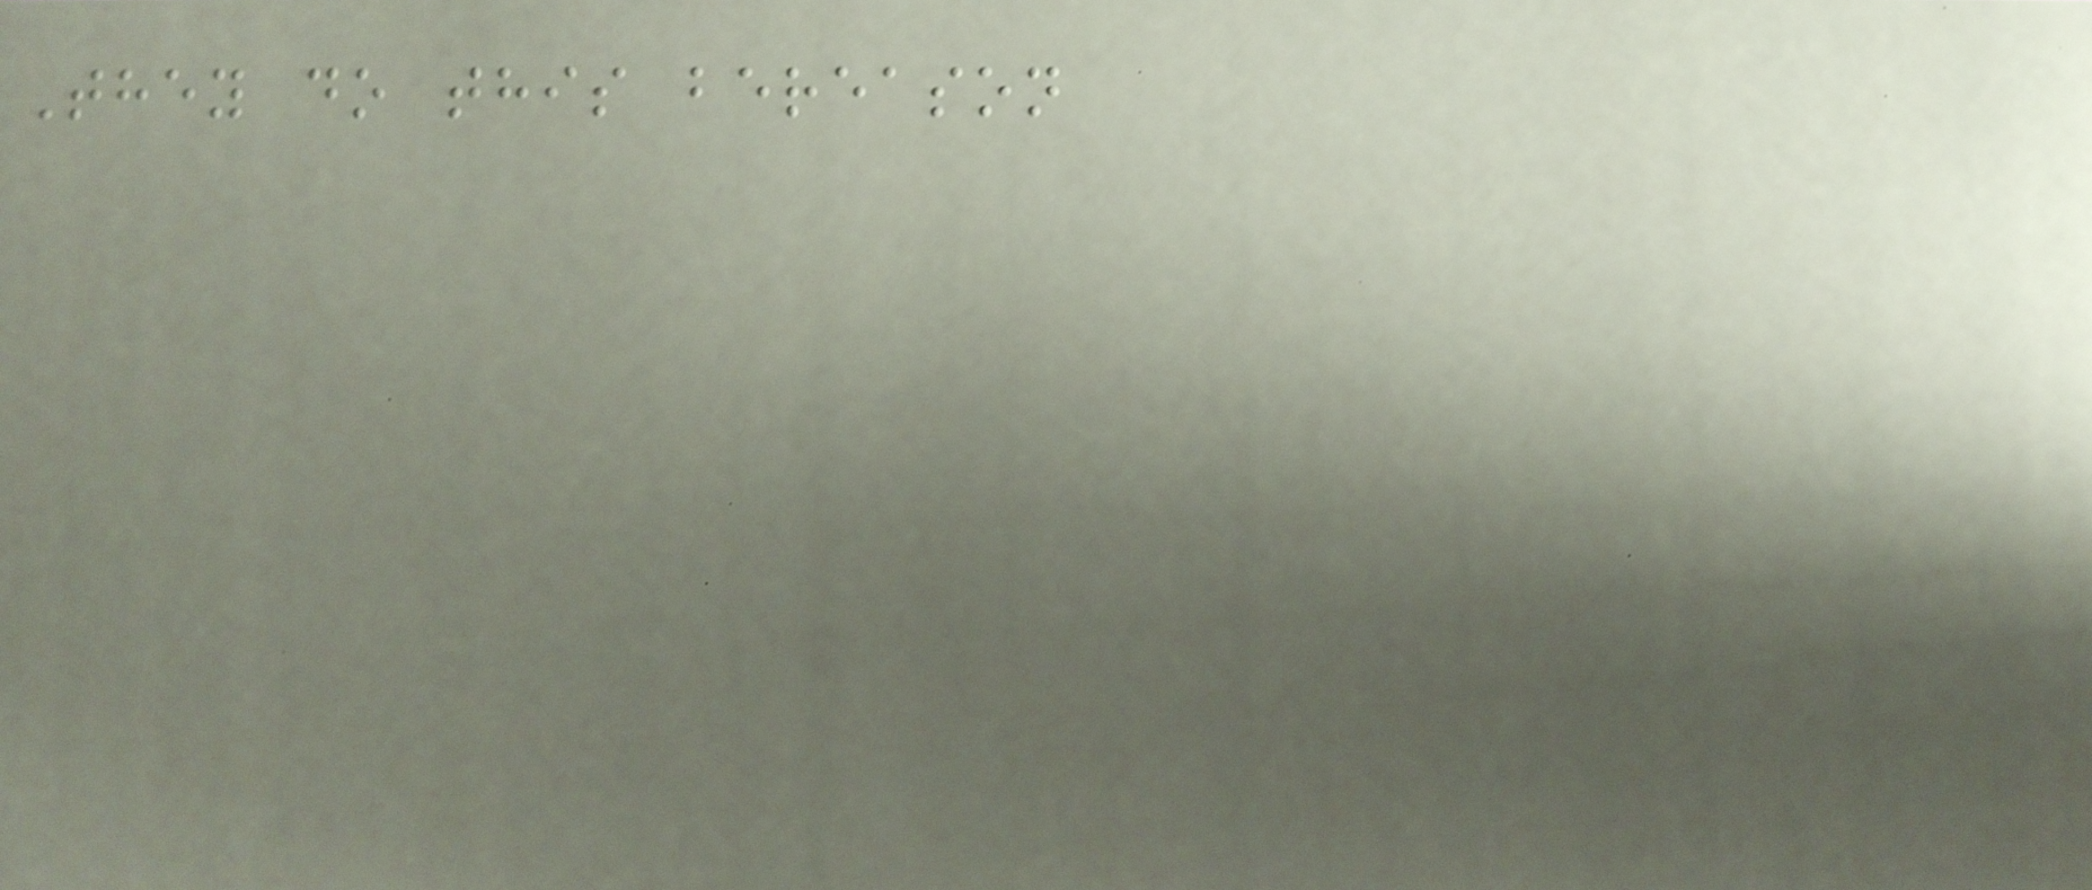They do this bereason
